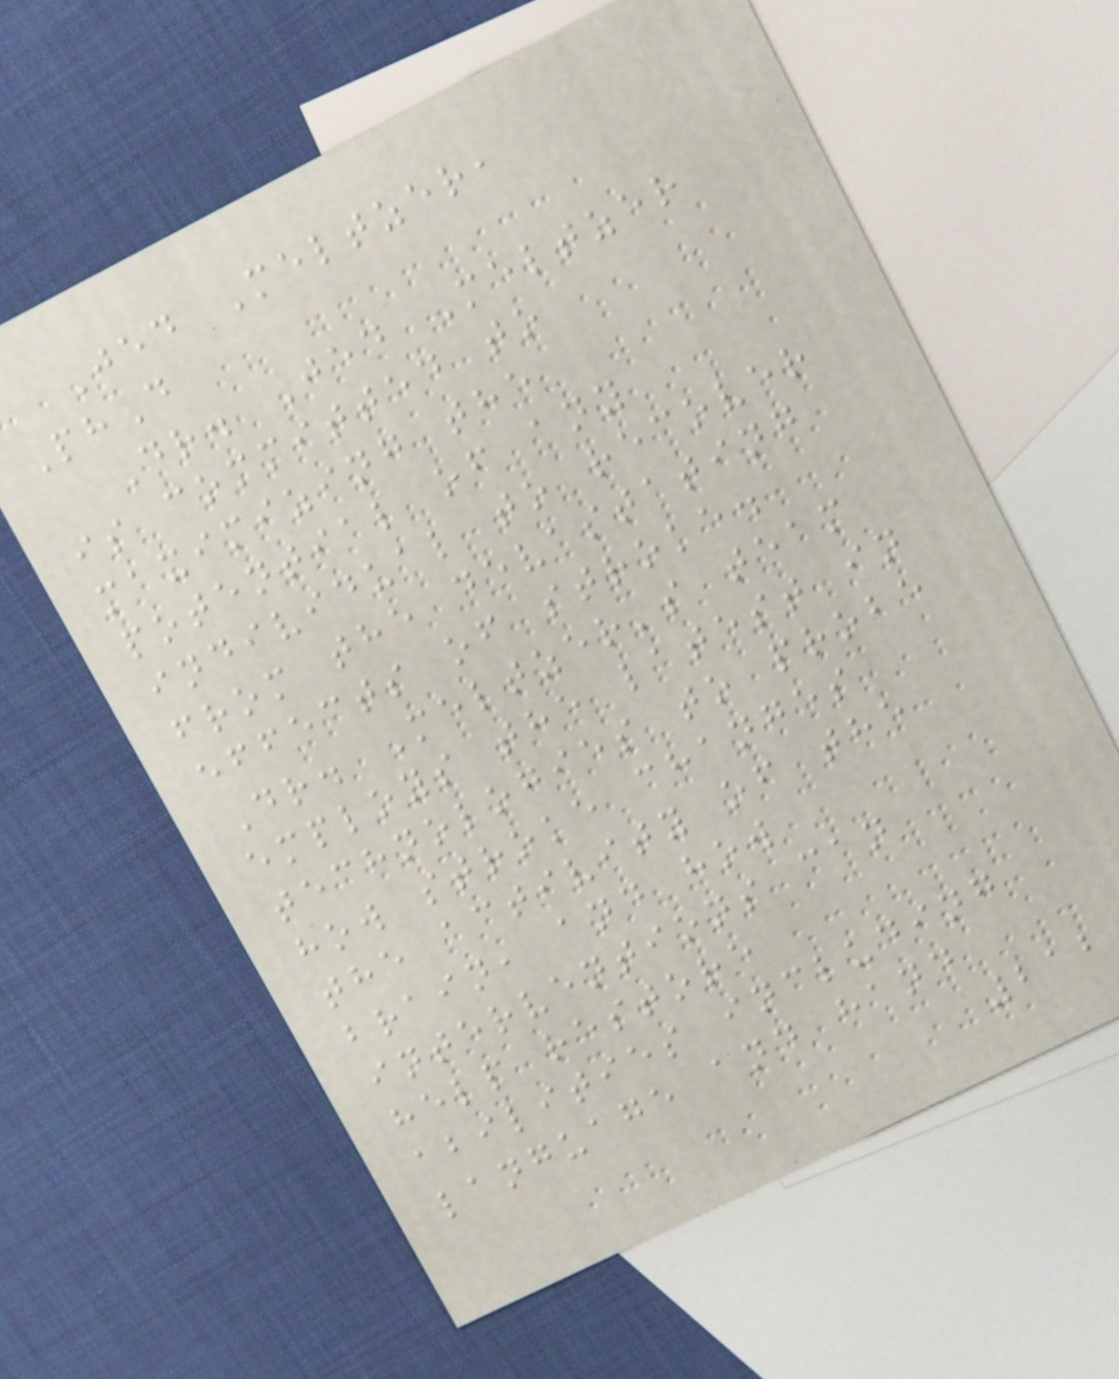Jed Meltzer,
PhD
Dr. Jed Meltzer
is committed to
maximizing the
potential of any
individual to recover
from the devastating
effects of stroke.
Dr. Meltzer's team
employs the latest in
technologies to probe
how stroke changes
the activity of the
brain, and how
interventions can
help restore
abilities including
language and hand
212
